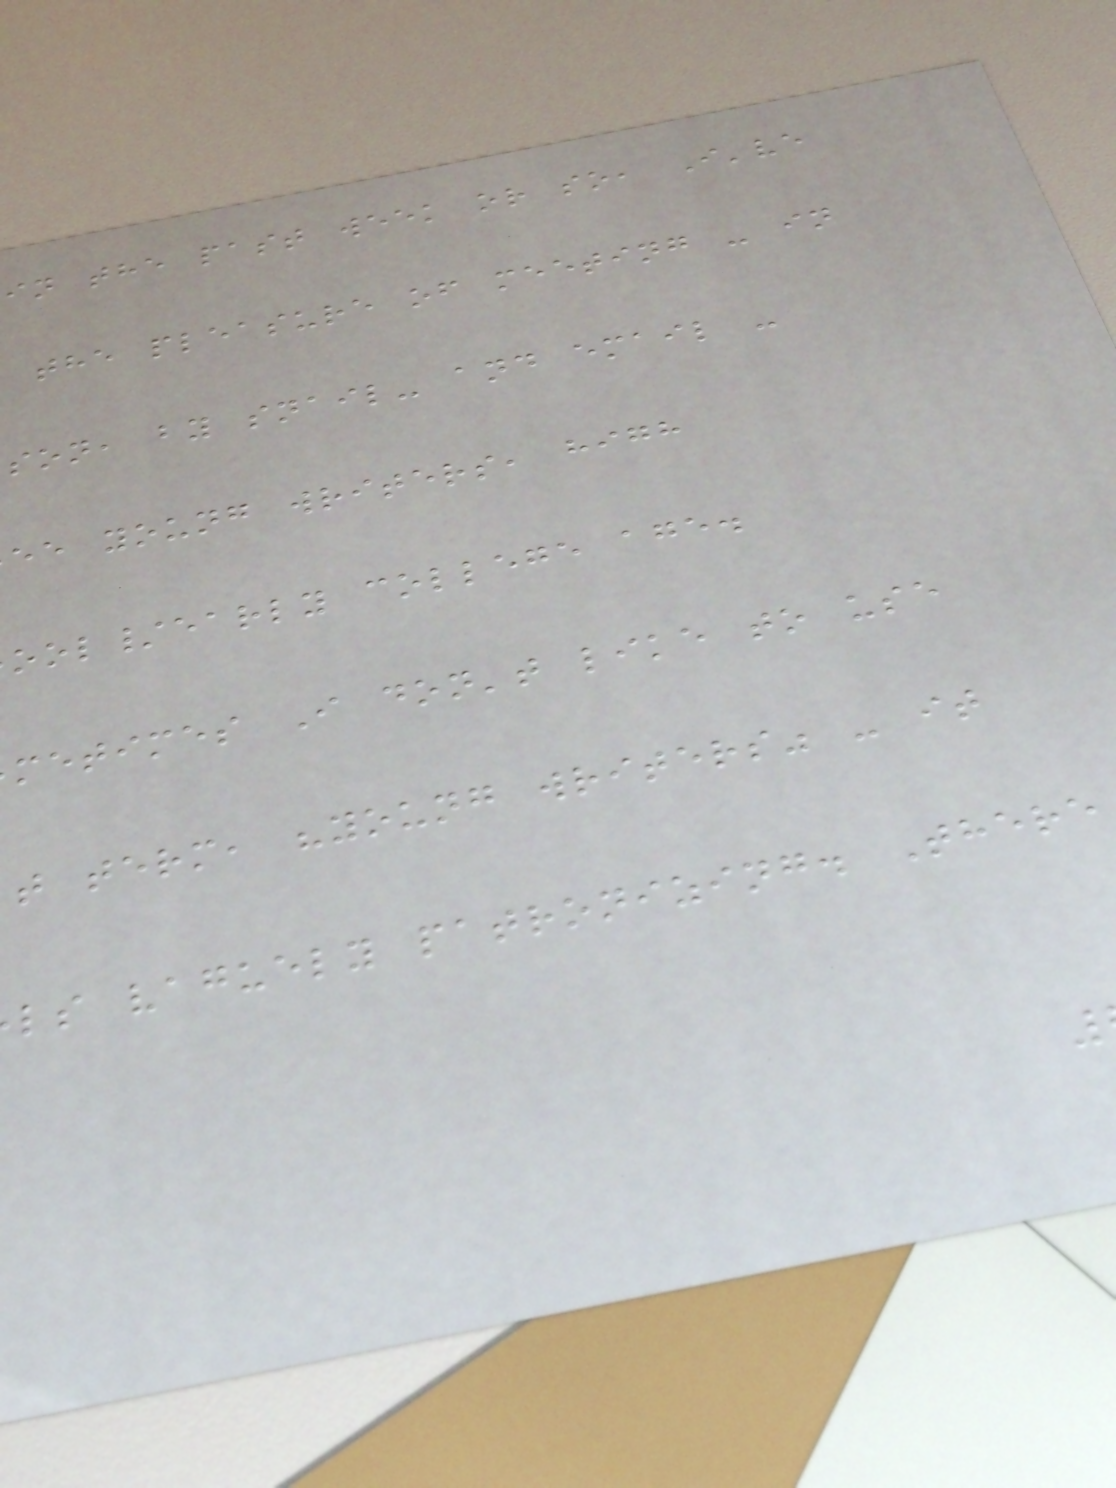in the past week or so, I've
the pleasure of meeting - in
son, by snail- and email -
ee young writers, high
ool/early college age.
metimes I don't like to use
t term, "young writers" - it
ls vaguely patronizing. There
